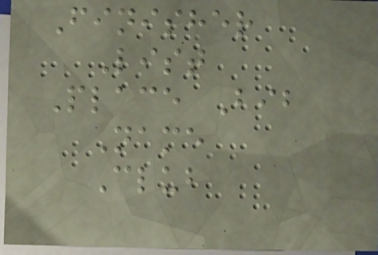Finisher
List
Place Bib
Name
Club
